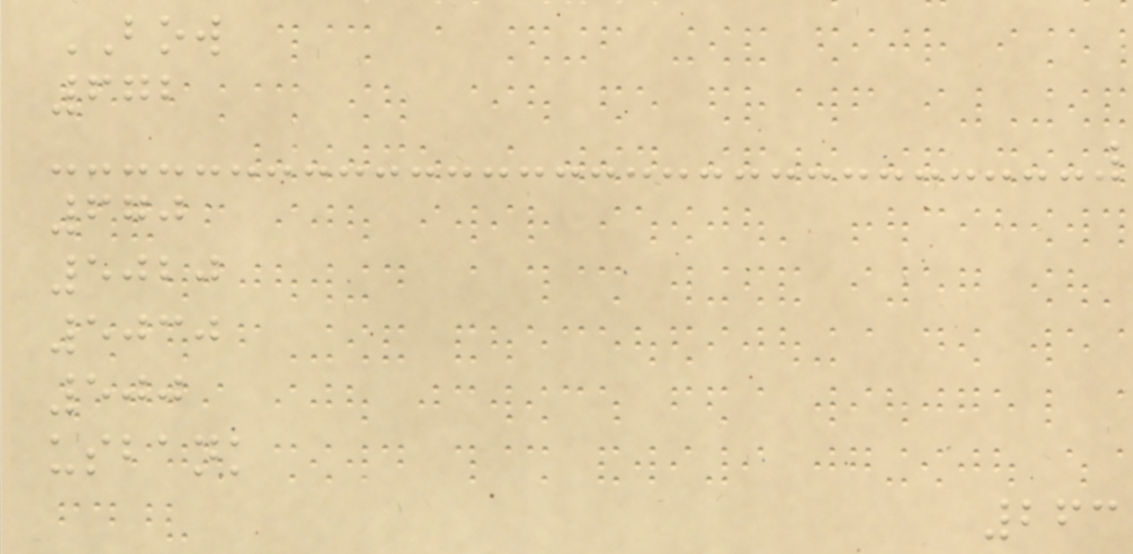BOW
672
670
5020
5030
500
usbank
263
